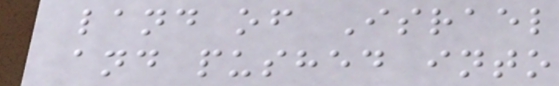land of Israel
and pushed into
